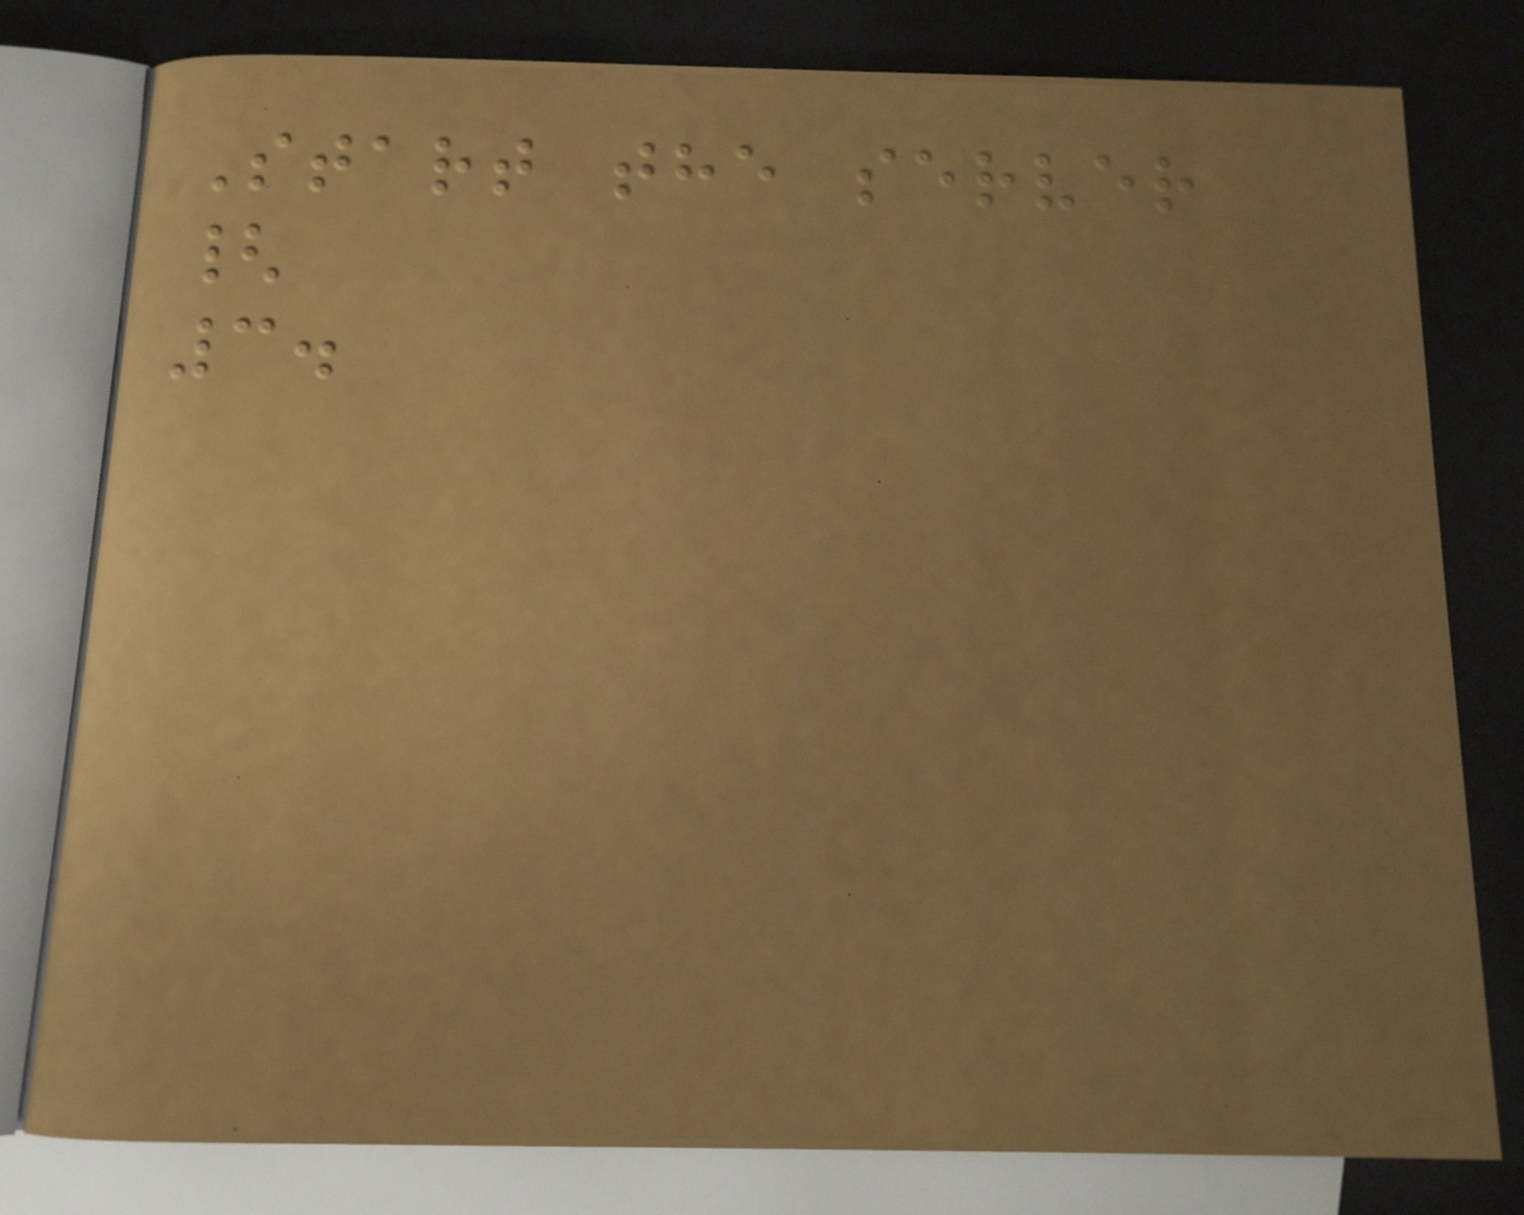Start the server
{
3.
